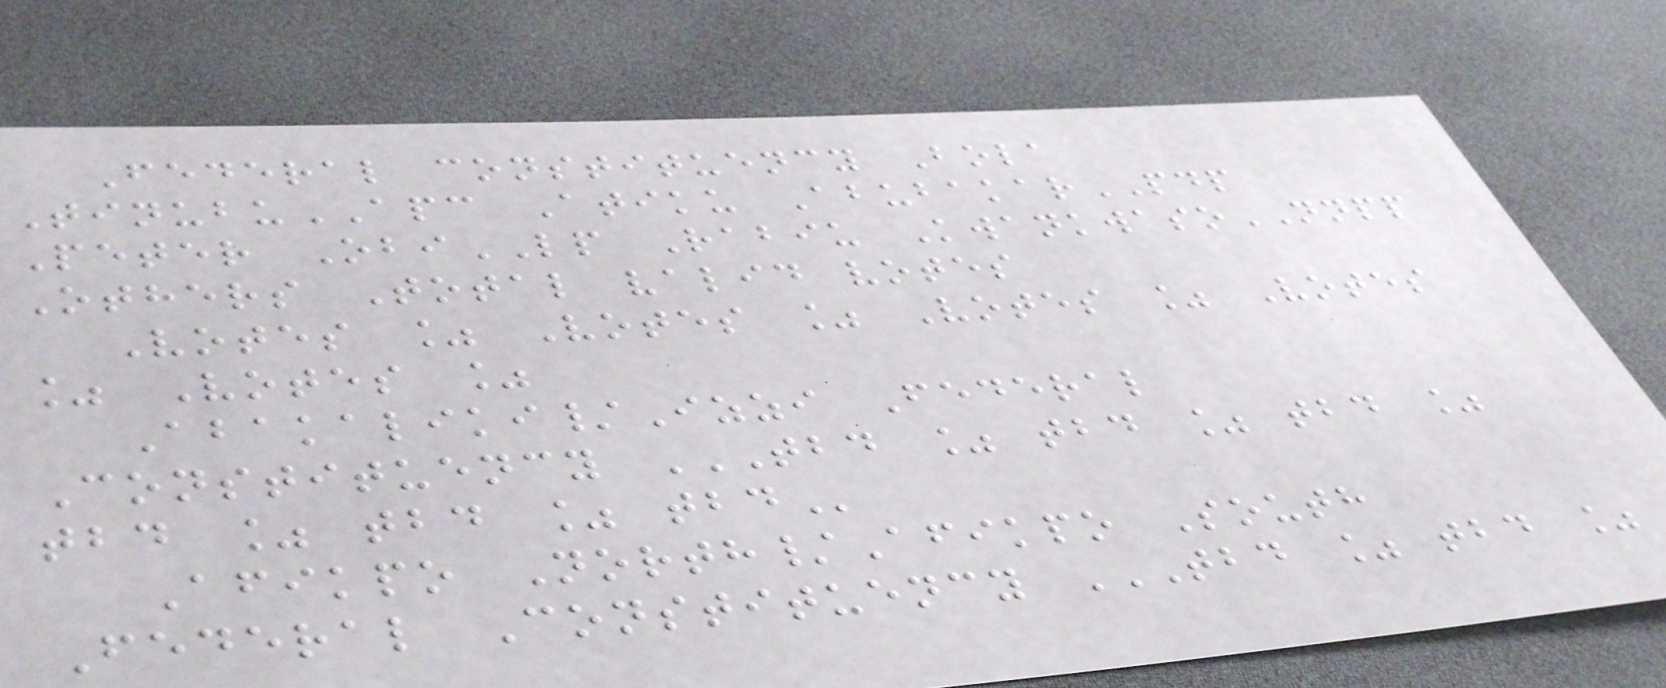Federal constituency Bola
TinubuAPC Atiku AbubakarPDP
Peter ObiLP Rabiu KwankwasoNNPP
Others Total valid votes
Votes % Votes % Votes % Votes
% Votes %
Abakaliki/Izzi Federal
Constituency TBD % TBD % TBD %
TBD % TBD % TBD
Afikpo North/Afikpo South
Federal Constituency TBD % TBD %
